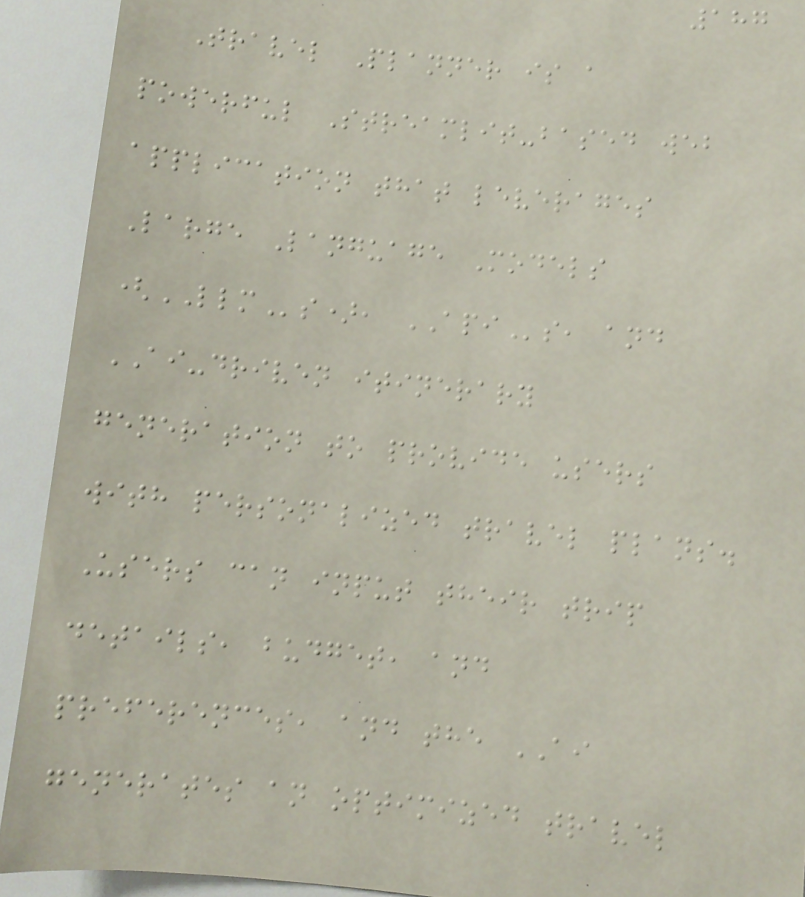187
Travel Planner is a
powerful Streamlit-based web
application that leverages
Large Language Models
(LLMs), APIs, and
AI-driven itinerary
generation to provide users
with personalized travel plans.
Users can input their trip
details, budget, and
preferences, and the AI
generates an optimized travel
